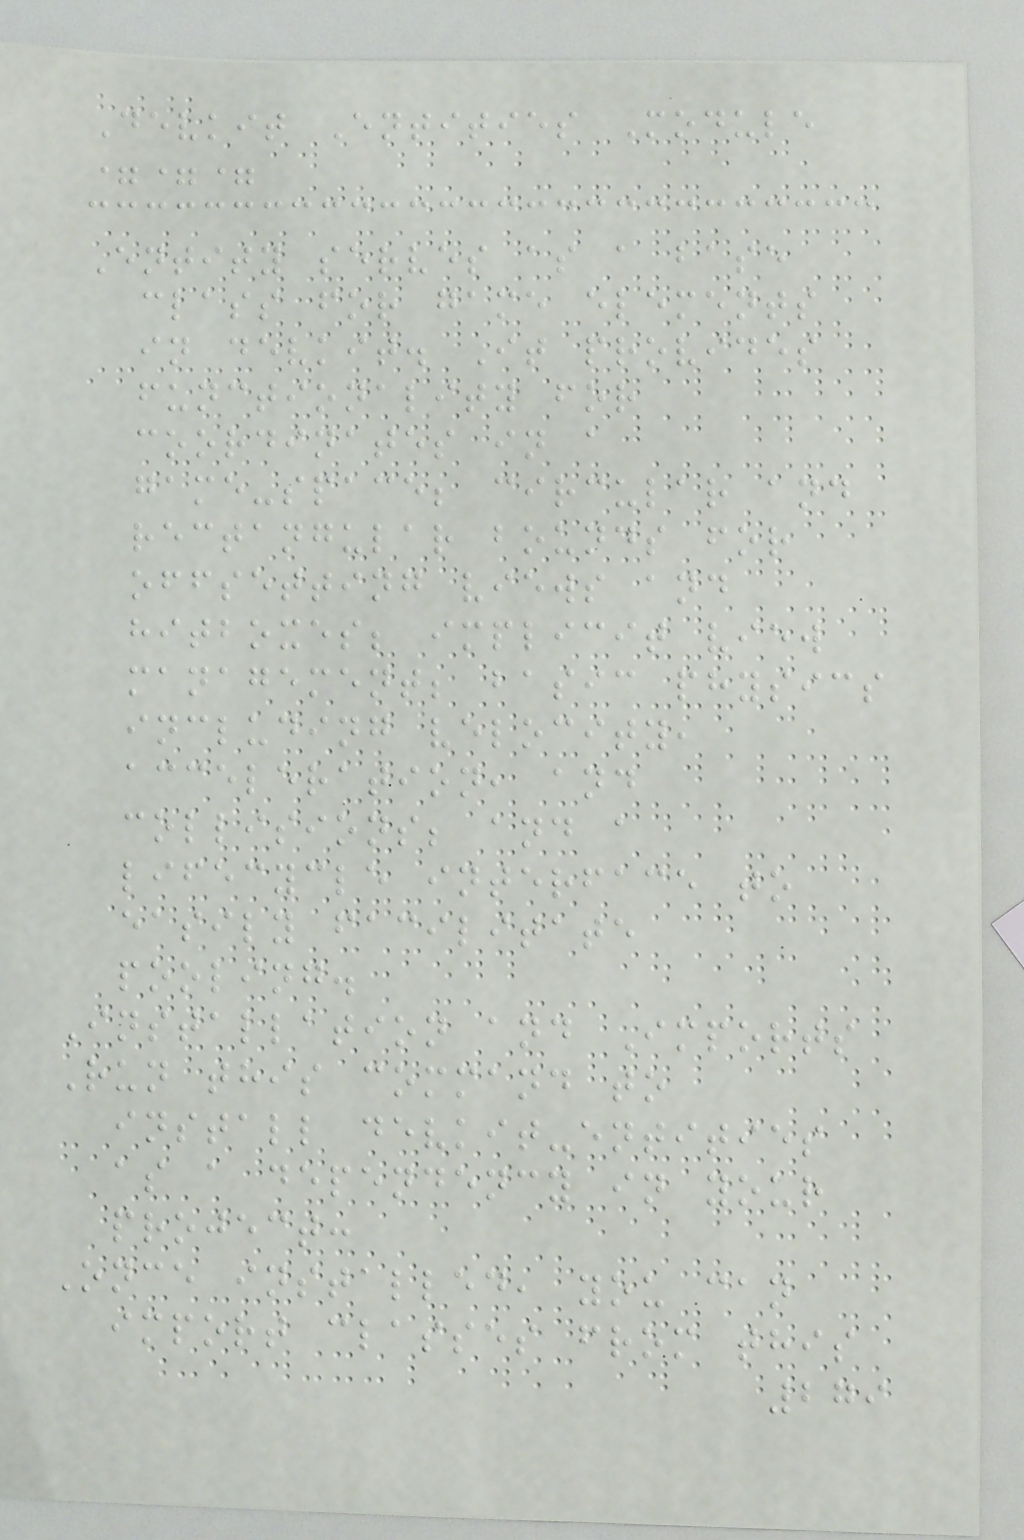Devkit Entities Module
===
Entity serves as a base
class for game elements
in devkit. It provides
functionality for
coordinates in a
game-space; circular and
rectangular bounds for
offsetting views and
hitboxes; implicit view
management; basic physics
including velocity,
acceleration, and
collisions; and a
lifecycle interface to
easily facilitate
pooling.
Installation and Imports
Run this command to
install devkit-entities
as a dependency in your
project:
Once installed, you can
import classes from this
279
